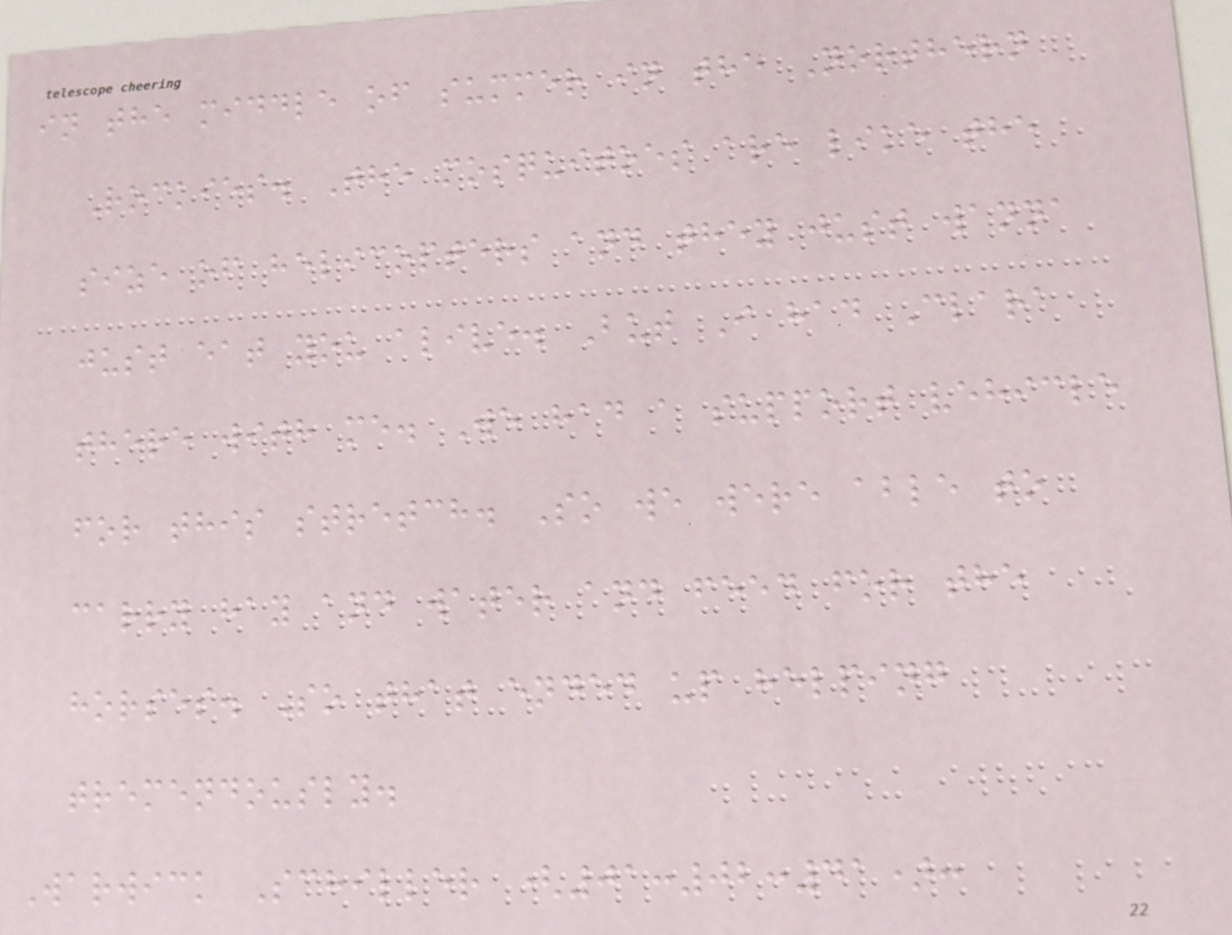in the middle of summer in the Northern
Rockies. The mosquitoes are like the
size of helicopters and they just wanna
just eat you alive. But I had Clara
there with me. We had a support vehicle
for this stretch. So we were able to
carry hay and water and feed for the
horses. So that ended up helping
tremendously.
Warwick Schiller (01:02:41):
